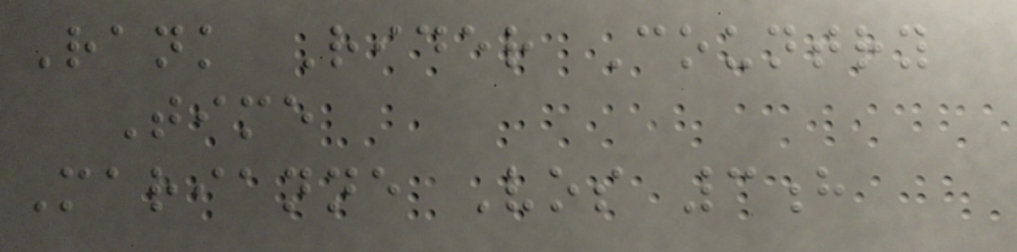Rank Rider Country
Time
Marianne Vos 3h
